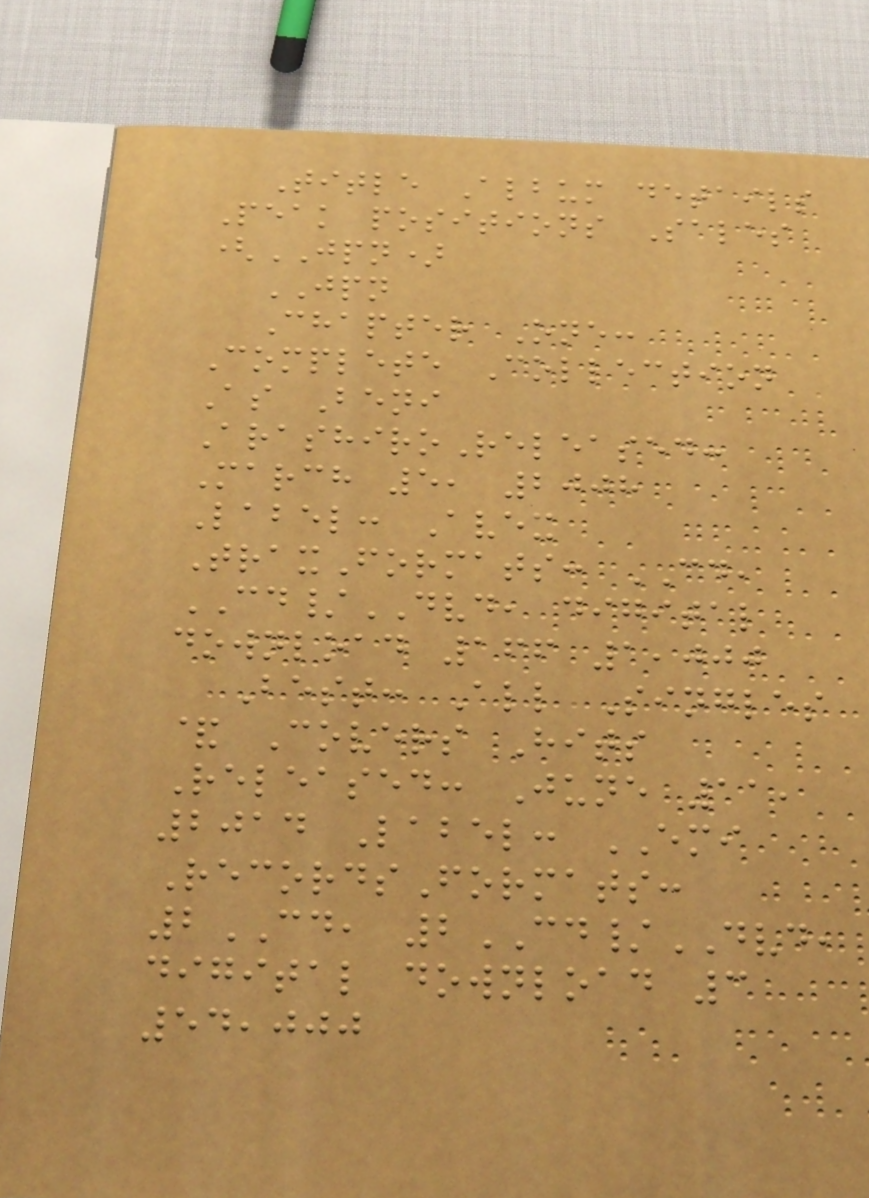Title Album details
Peak positions Sales
(JPN)
JPN
Chapter One:
Complete Collection
As Beni
ArashiroReleased:
March 5, 2008
Label: Avex
TraxFormats: CD,
CD/DVD, digital
download 166 1,000
Best: All Singles
& Covers Hits
Released: June 11,
2014 Label: EMI
RecordsFormats:
2CD, 2CD/DVD,
digital download 3
54,000
